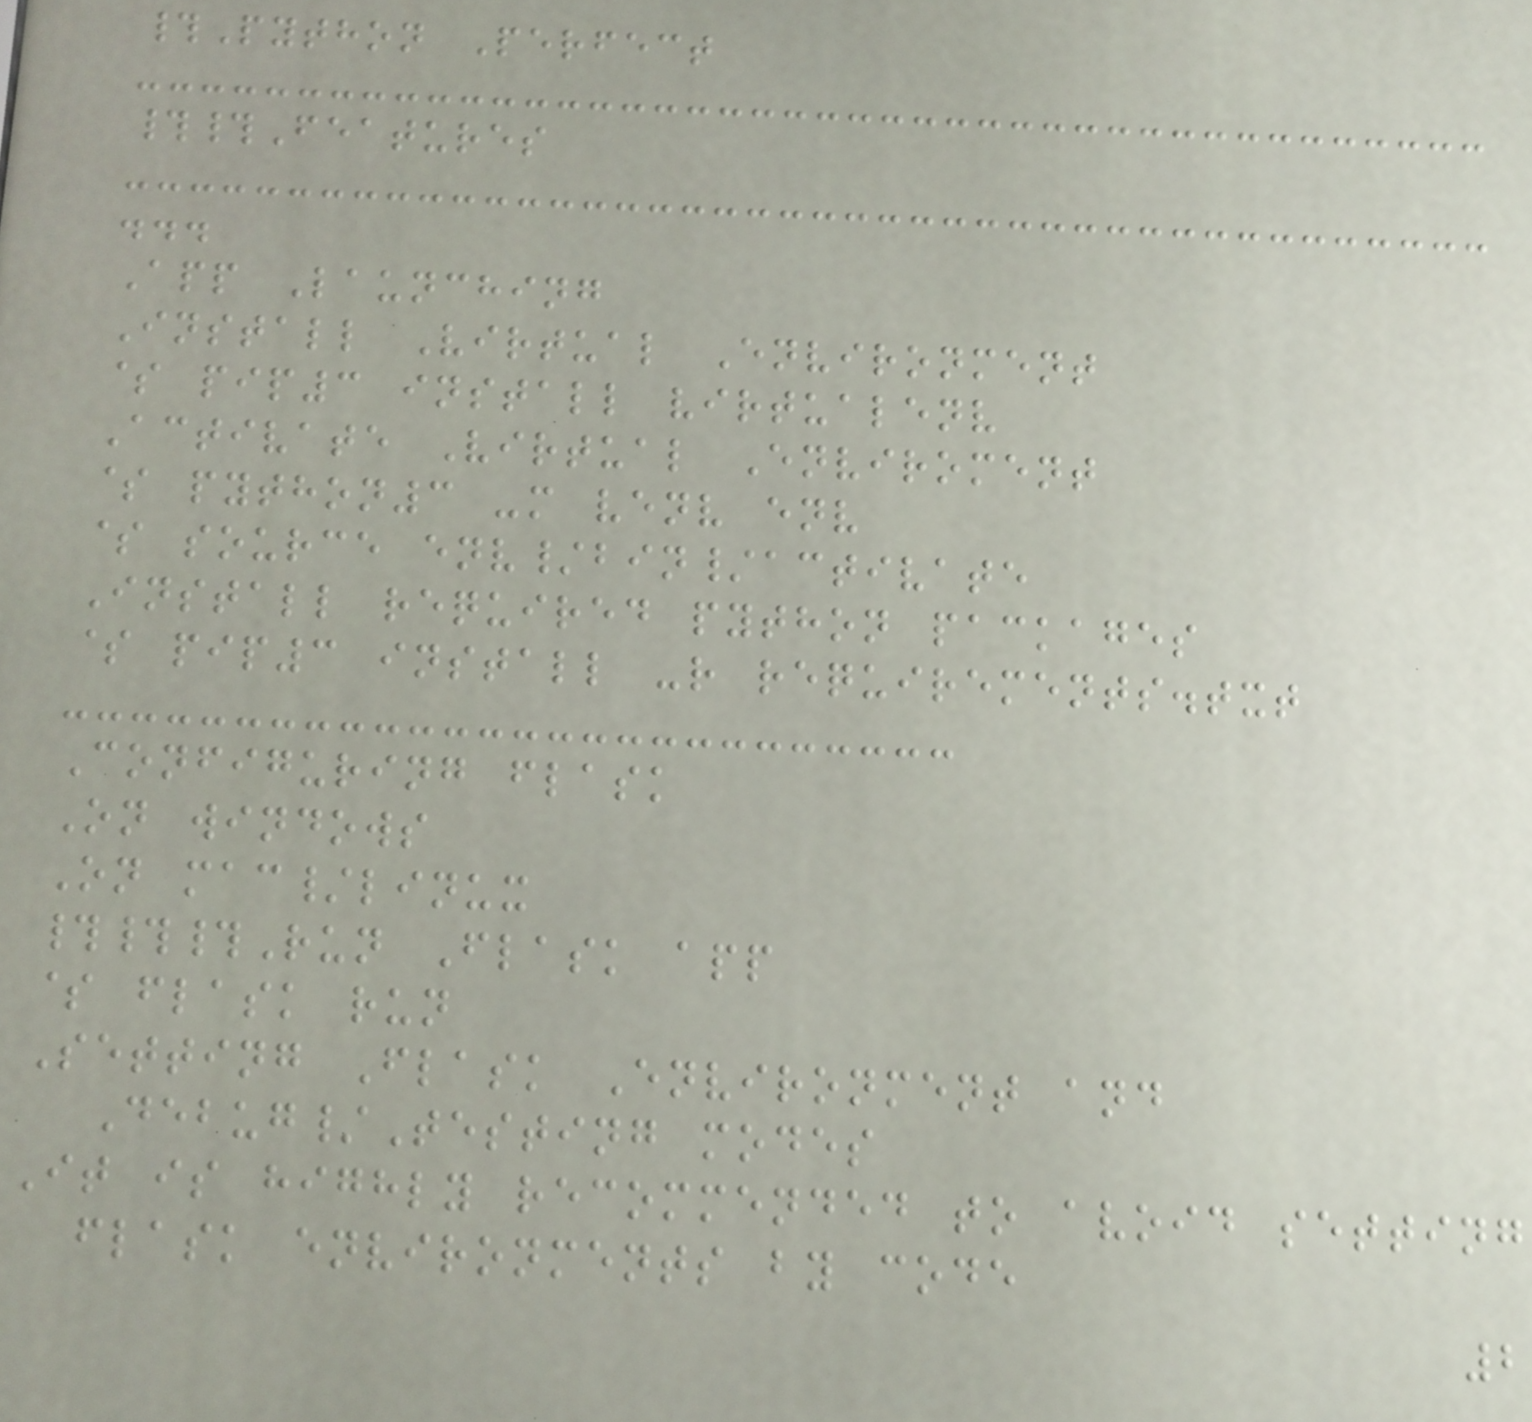#Python Perfect
##Features
...
App Launching
Install Virtual Environment
$ pip3 install virtualenv
Activate Virtual Enviroment
$ python3 -m venv env
$ source env/bin/activate
Install required python packages
$ pip3 install -r requirements.txt
Configuring flask
On windows
On mac/linux
###Run Flask app
$ flask run
Setting Flask Environment and
Debug/Testing modes
It is highly recommended to avoid setting
flask environments by code
2
